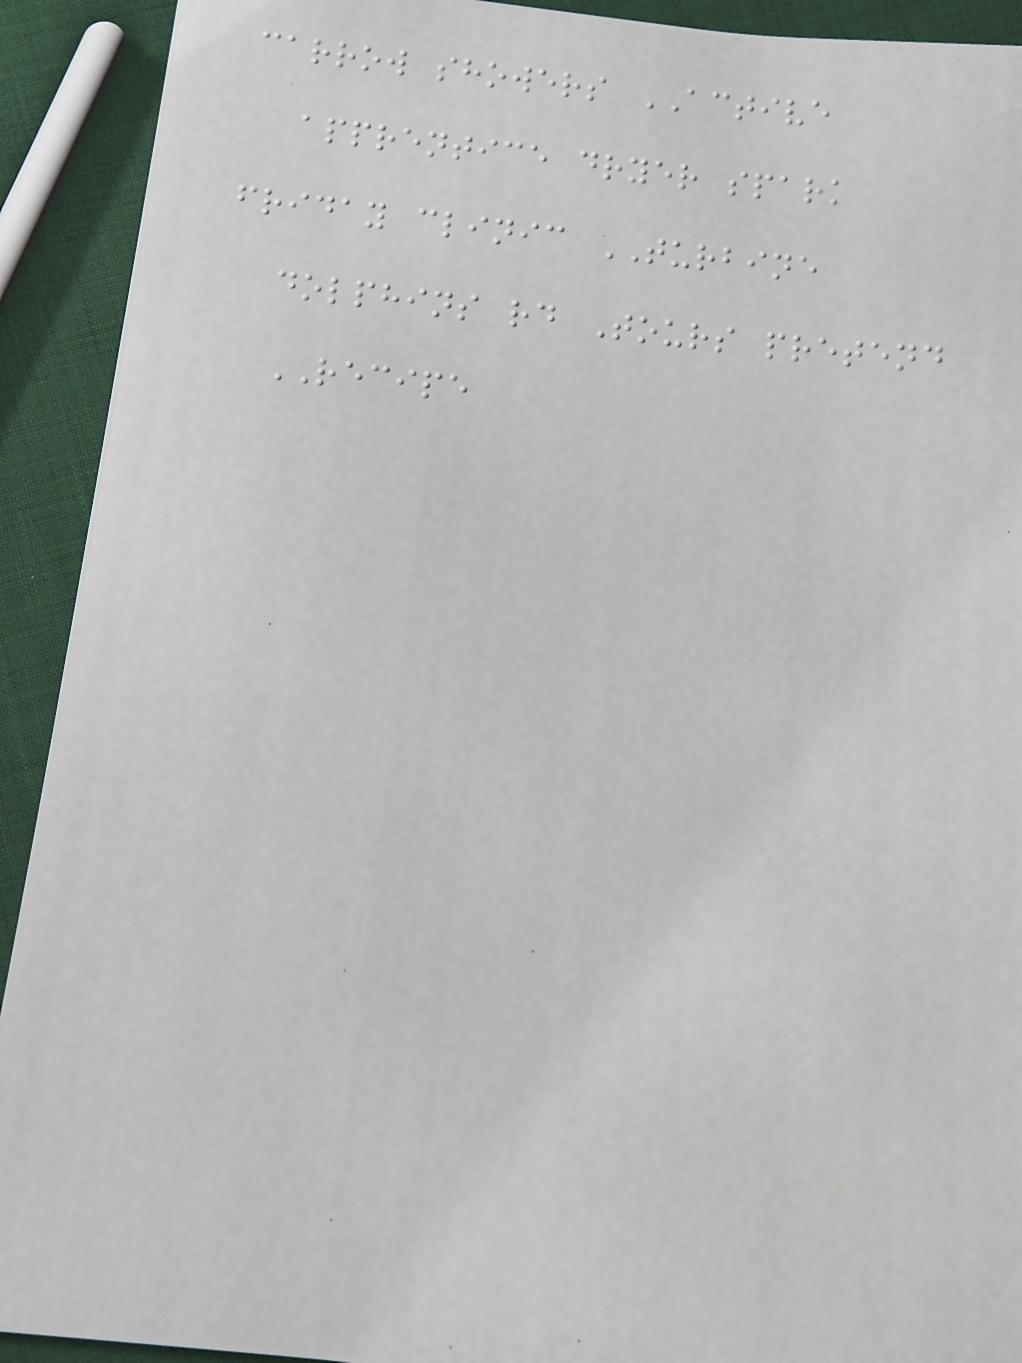carrow showers ACTIVE
apprentice dryer spark
friday clinic TURBINE
dolphins rd Tours pretend
RECIPE
